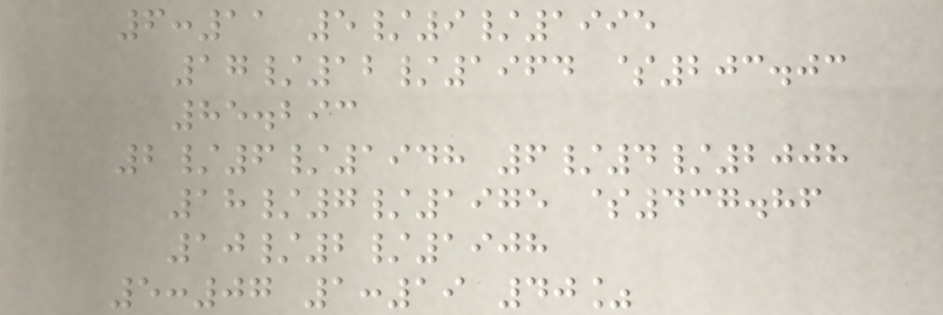6:11 5/9/1995
17/12/1964 $203.03
85.293
2/6/1948 6/4/2008
18/7/1975 $437.86
10/2/1908
5:07 1:19 40%
